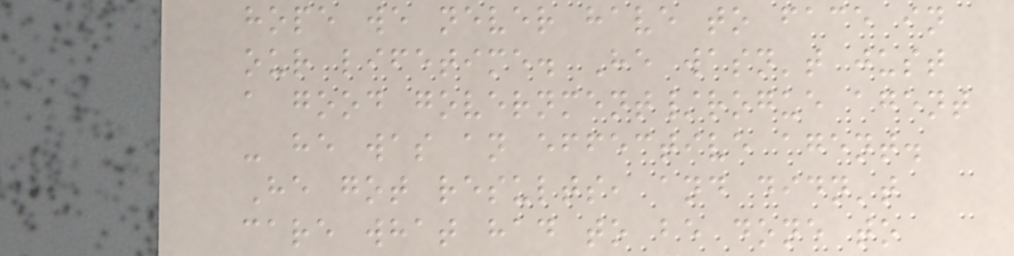hope we never have to face in
our lifetime. He wasn't just
a good government/rogue agent
- he was an effective agent.
He got results, and didn't
care what had to be done to
